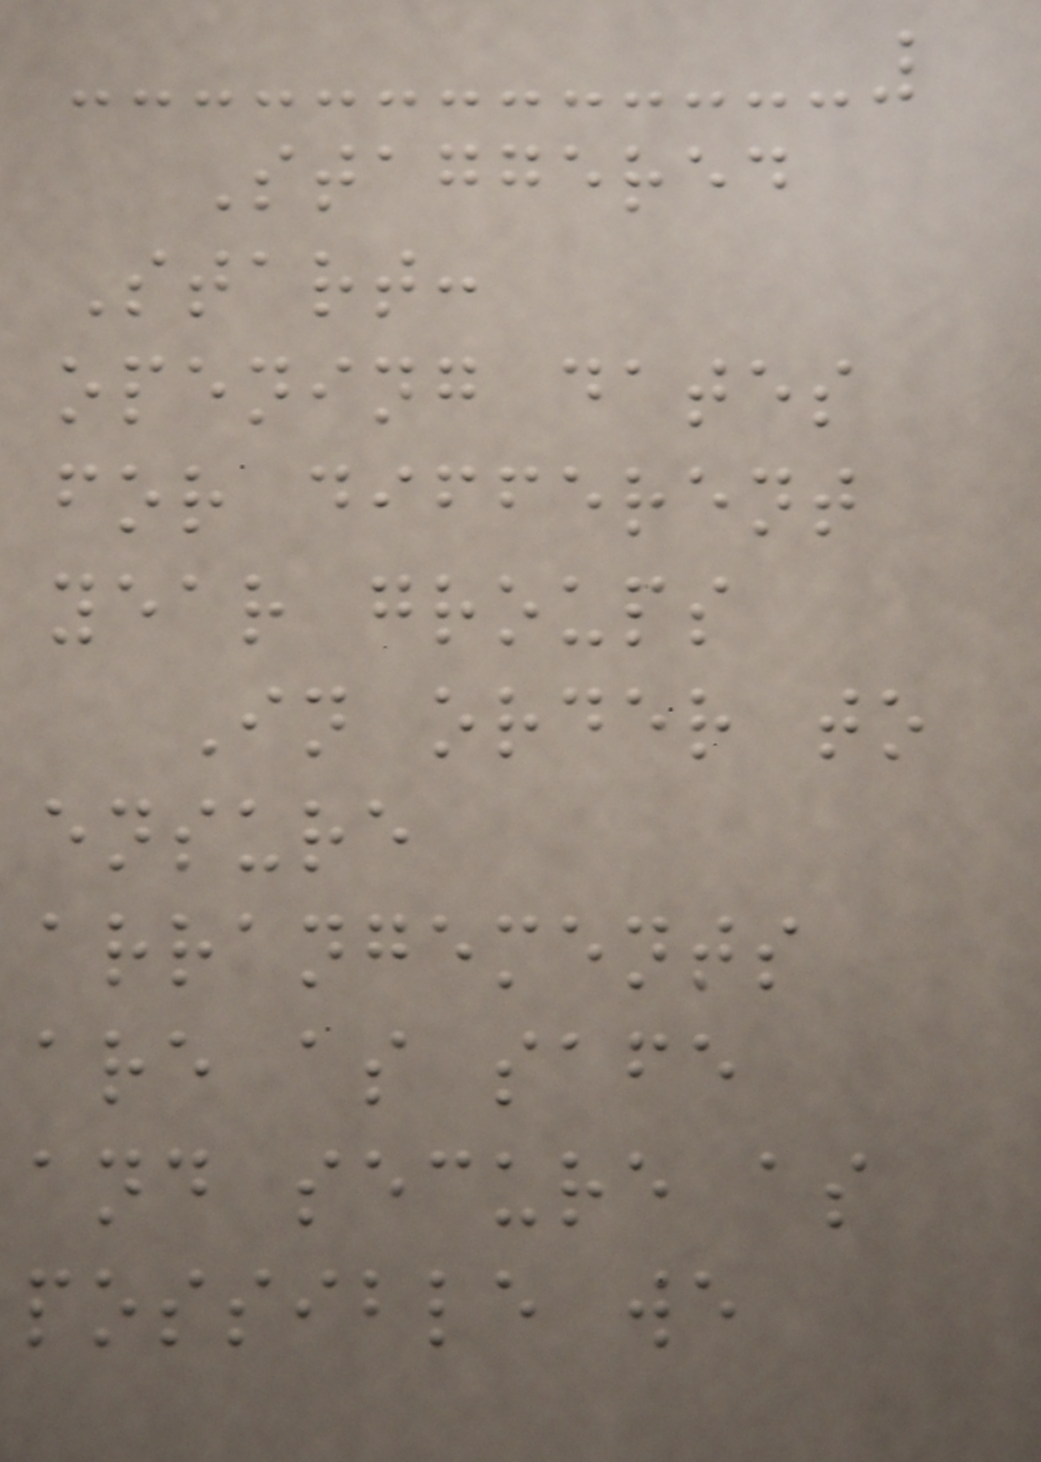Staggered
Start:
opening dates
for different
year groups
In order to
ensure
arrangements
are as safe
and secure as
possible we
